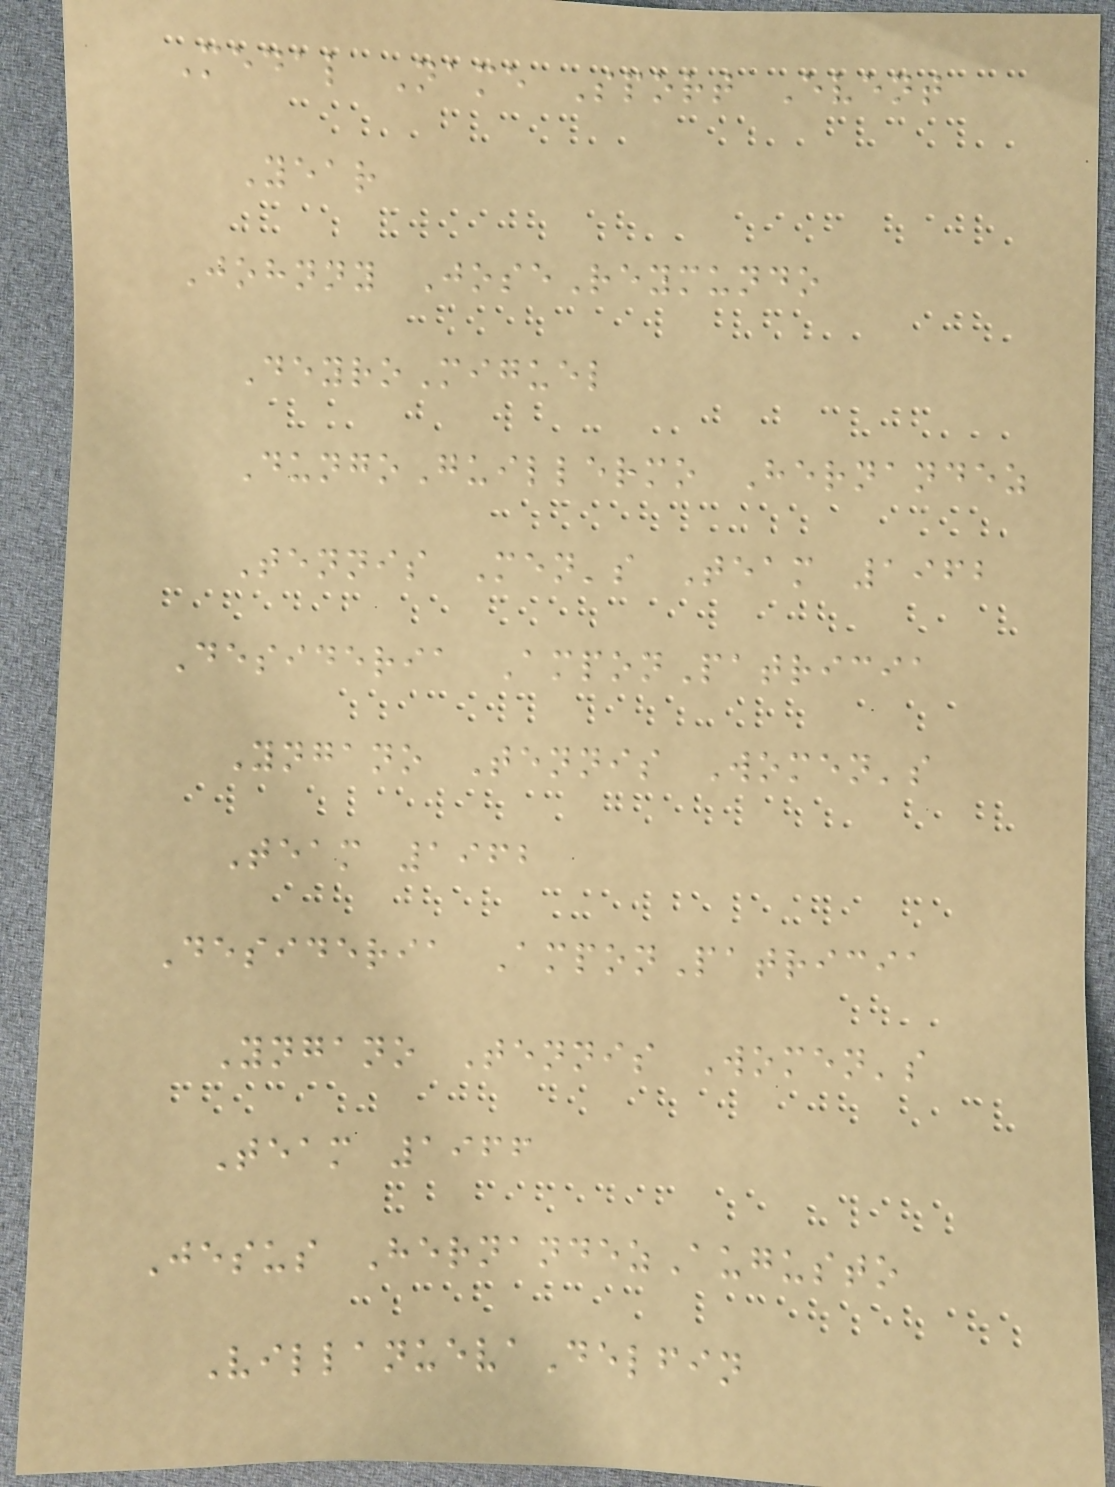Medal Name Sport Event
Year
Johnny JoseReymundo
DeyroMiguel
DungoGuillermo Hernandez
Tennis Men's Team 1962
Desideria AmponPatricia
Yngano Tennis Women's
Team 1962
Desideria AmponPatricia
Yngano Tennis Women's
Team 1966
Jesus HernandezAugusto
VillanuevaDelfin
